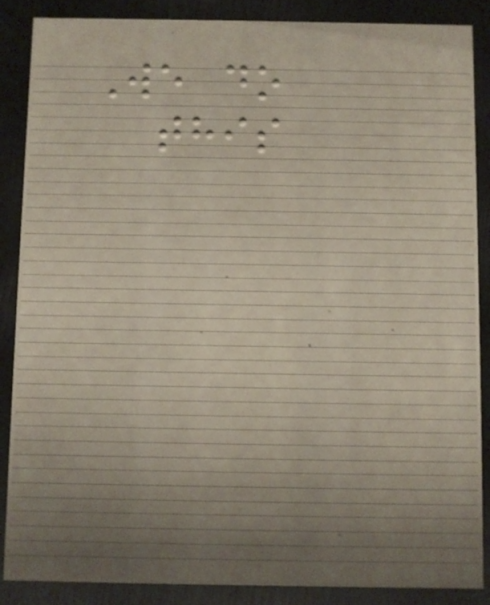We do
this
